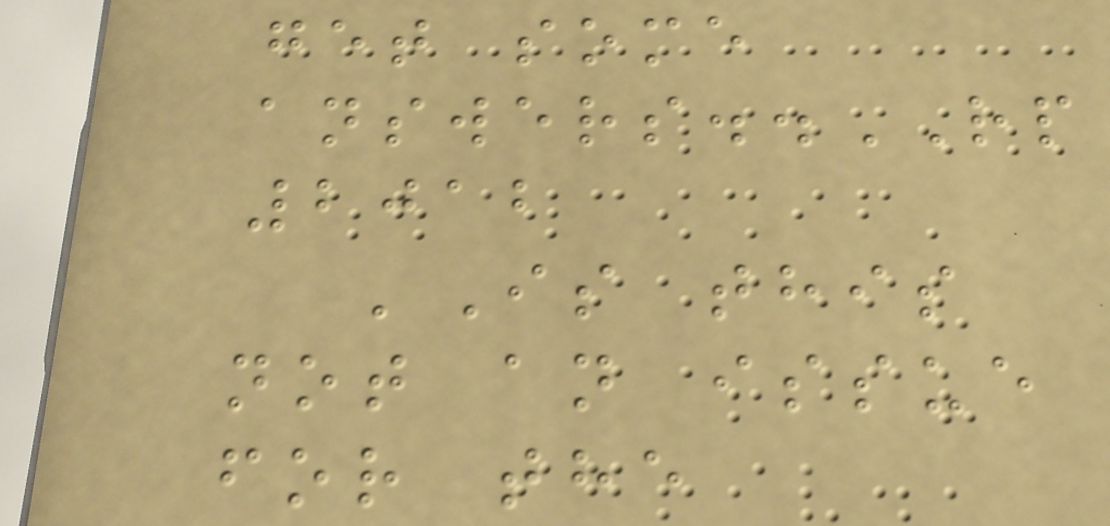get some
answers..RP
2012
'Is this
not an issue
for the
